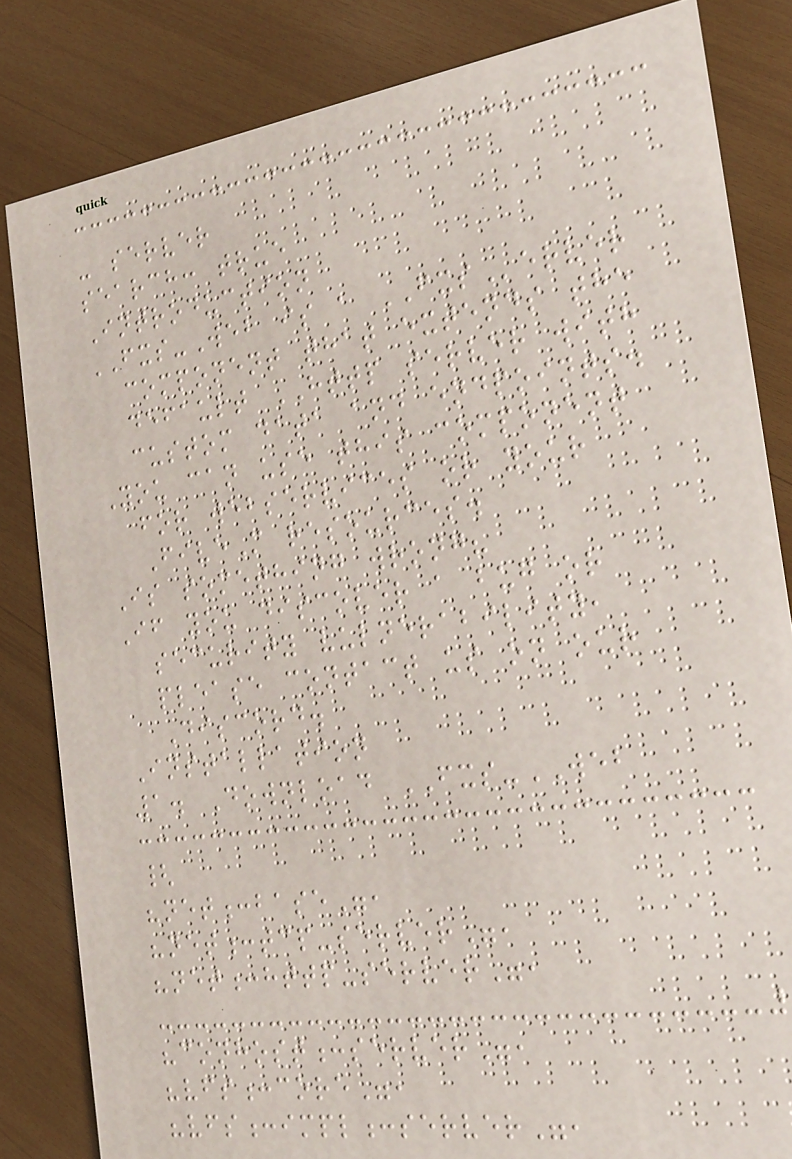- server
search: true
Introduction
FXS-Web is a FXServer
component that extends the
default HTTP server with
custom data and endpoints.
You can use this component
for webservices or your
FiveM resources.
Is something wrong?
If you discover a bug or
security vulnerability,
please contact us on our
Discord.
Installation
1. Download FXS-WEB
{
"net:base",
"net:tcp-server",
"net:http-server",
"conhost:server",
"vfs:core",
"vfs:impl:server",
